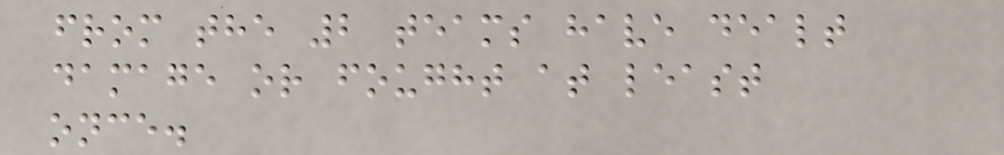from the 2 teams have dealt
damage or fought at least
once.
